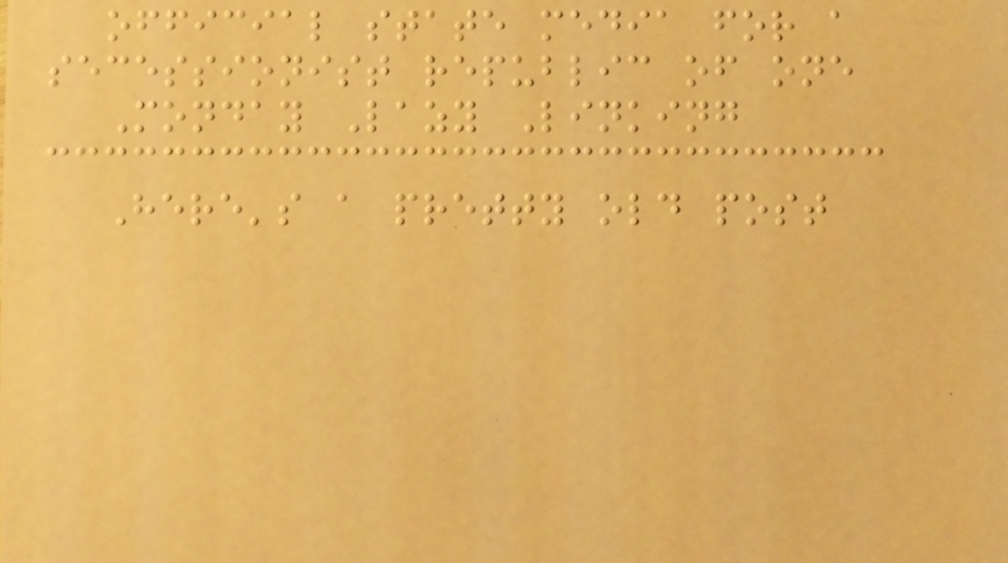official state media for a
secessionist republic of one
Monday Lazy Linking
Here's a pretty old post
